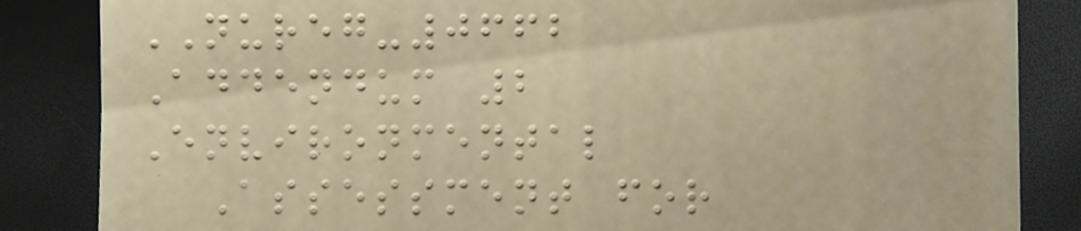NUREG-0662
Addendum 2
Environmental
Assessment for
